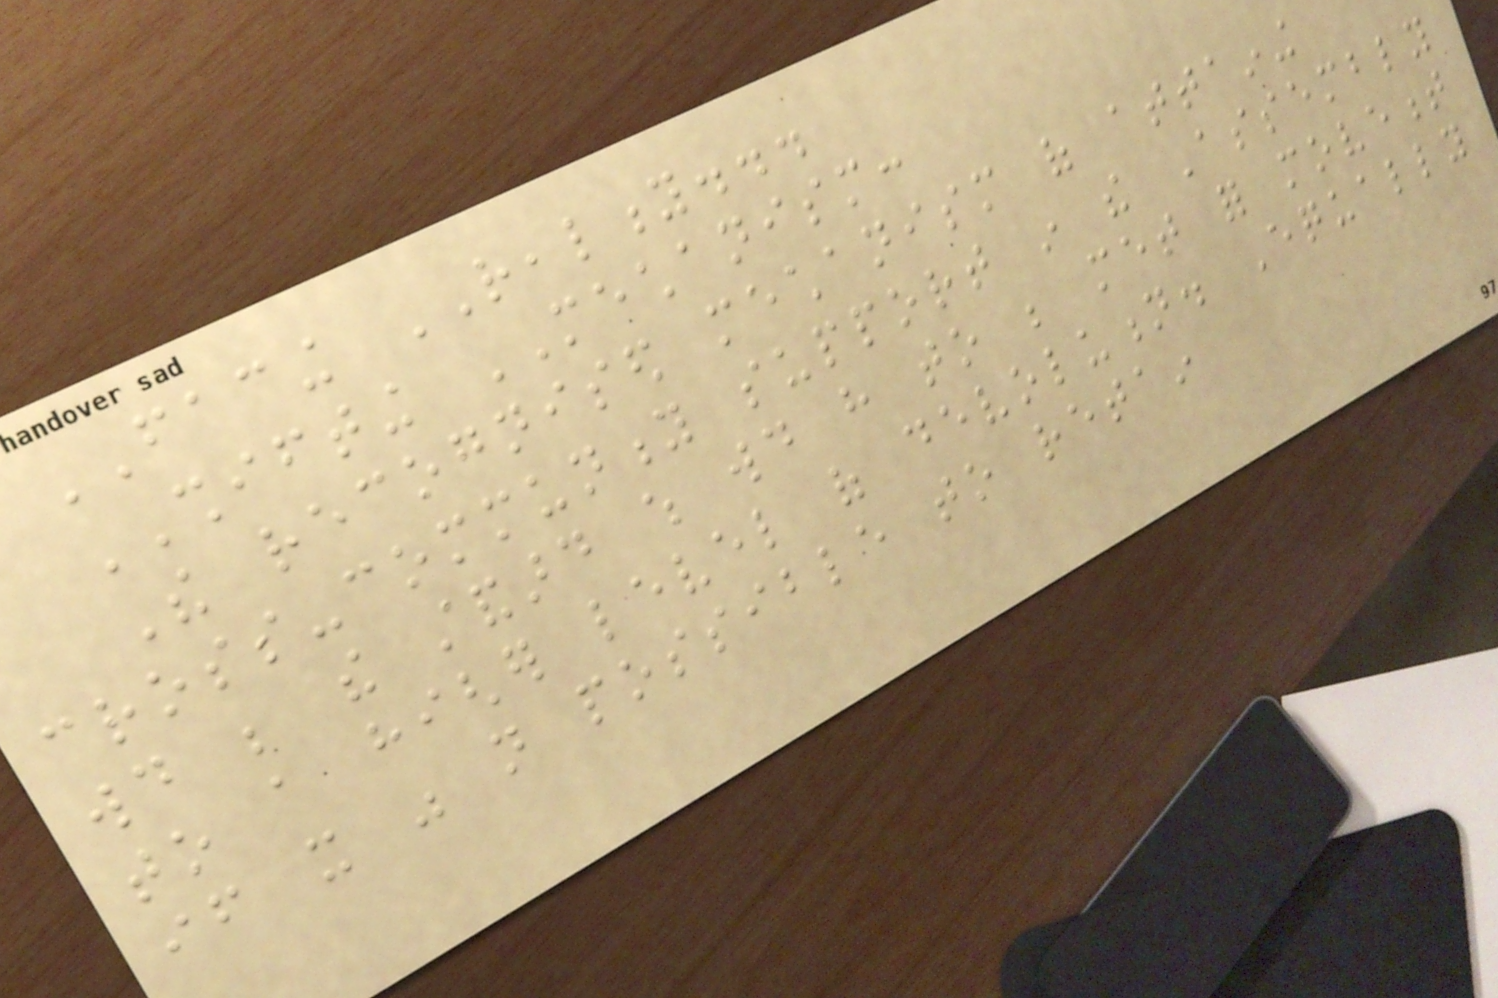FACING REALITY...
SHIFTING MECHANISM:
The recognised mechanism of attaining
cross-community support in the Assembly
would be the standard which would have to be met for movement
to a higher level of devolution. Equally
if it was not possible to retain
